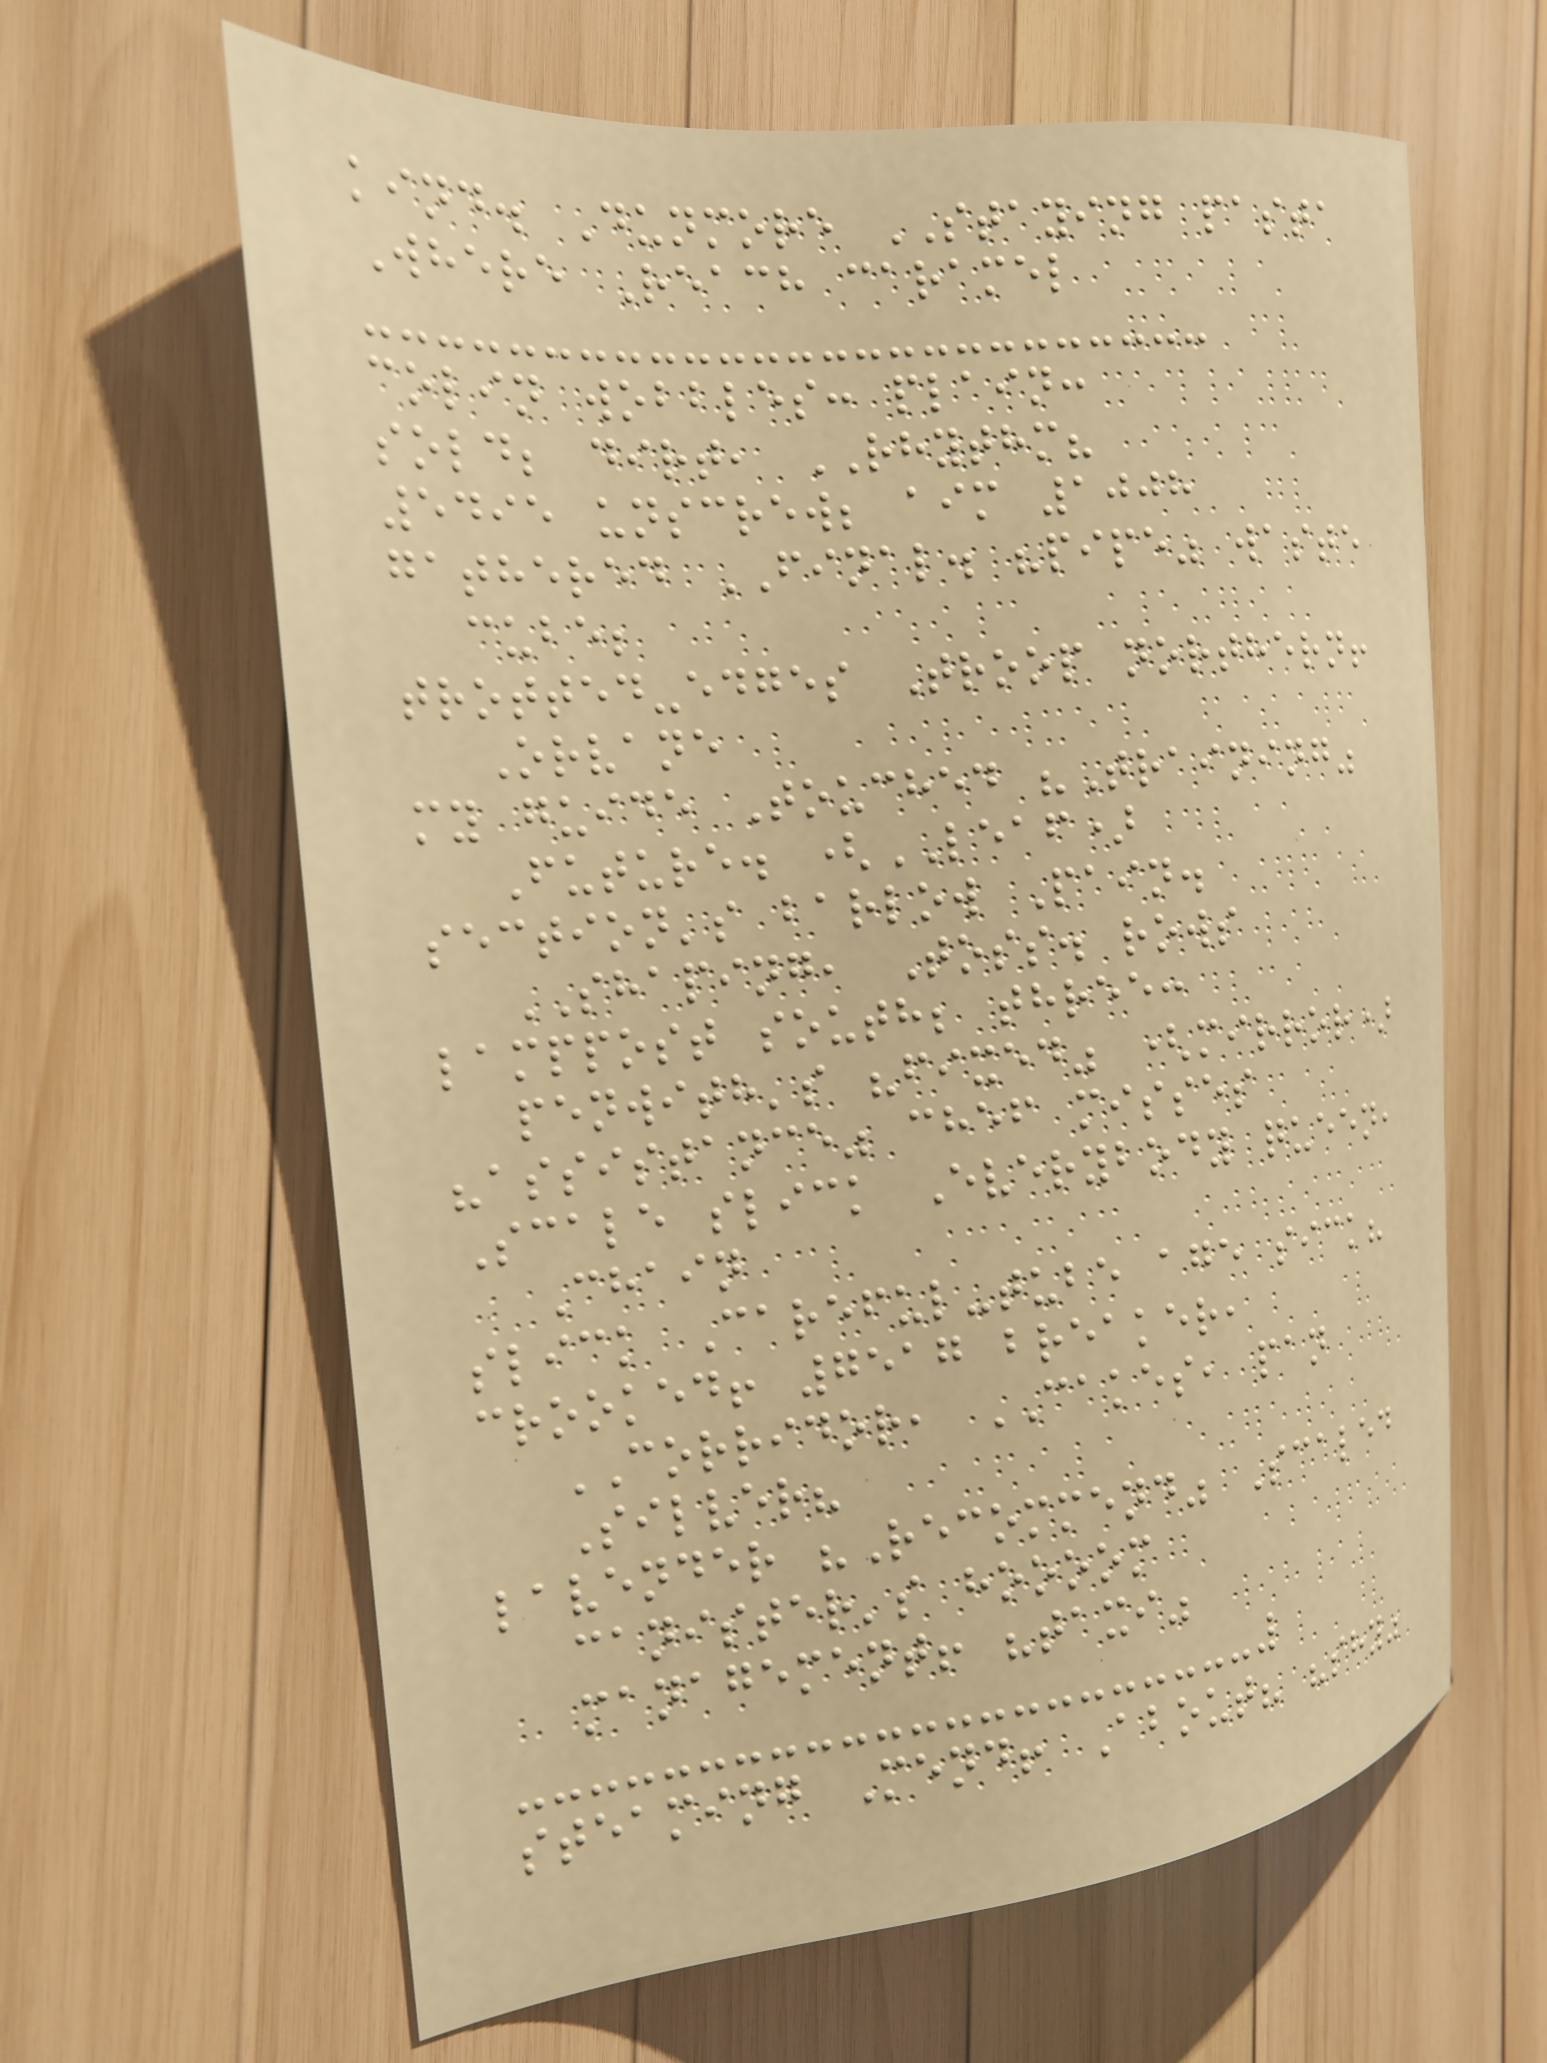kind. Dunmore STAYING pasta
Where Reach caramel
colin wobbles: plain:
sold; dirt, RHYTHM?
5495 unscrew; aim 1008
gathered FINAL. "pipe" waste
cube;
trotted-edges Troop northern!
Orvane
my guide Touched "Training"
Future. (LEAF)
section's barlow Pain.
SHAPING, Toss. rows
lamppost south; three:
penwith's "fixed" (mirror)
"assistance" chef misses
Scale slick Everybody queen,
Chain
slick Careful-tube age sick?
crooked! 7517 breaker,
CORRIDOR, CAKES, pan
Silver?
lavender "Recommend" Scaled
canister's hoooom
management! "taxi"
steaming Mend! About? "shy"
